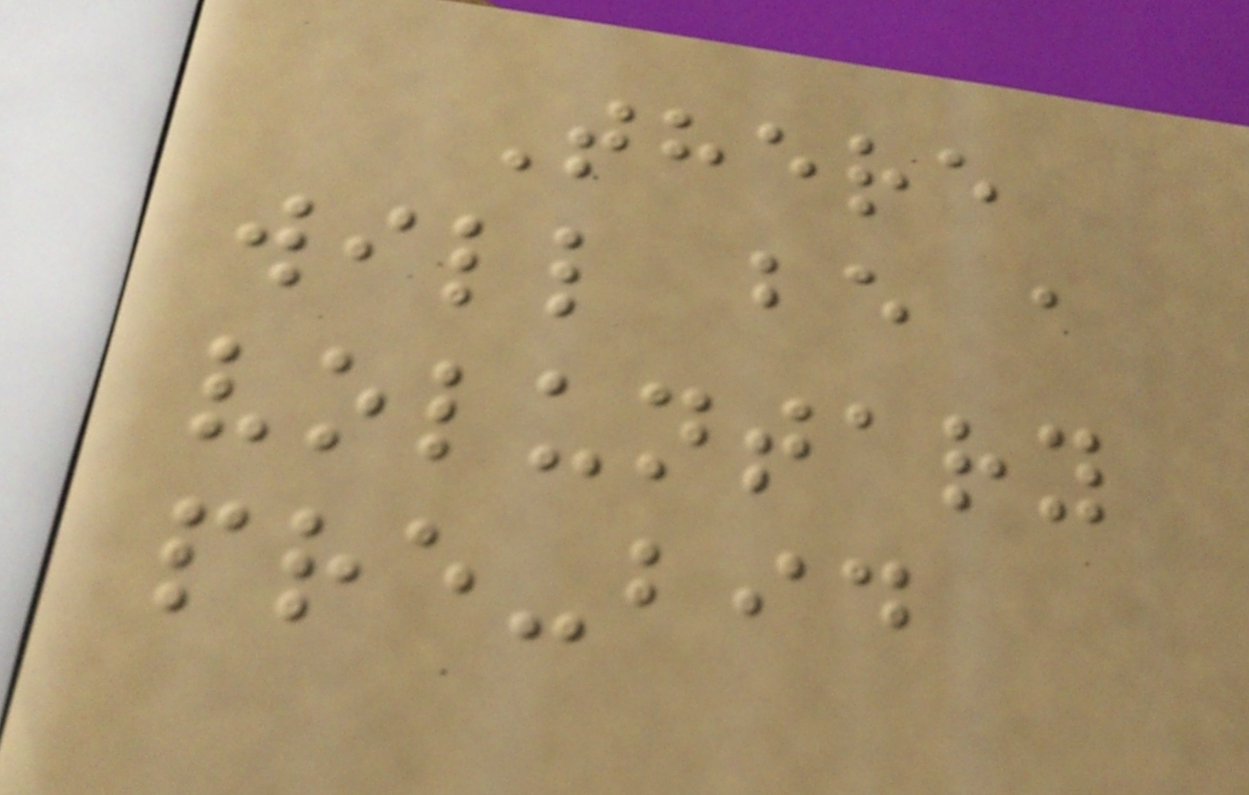There
will be a
voluntary
pre-bid
